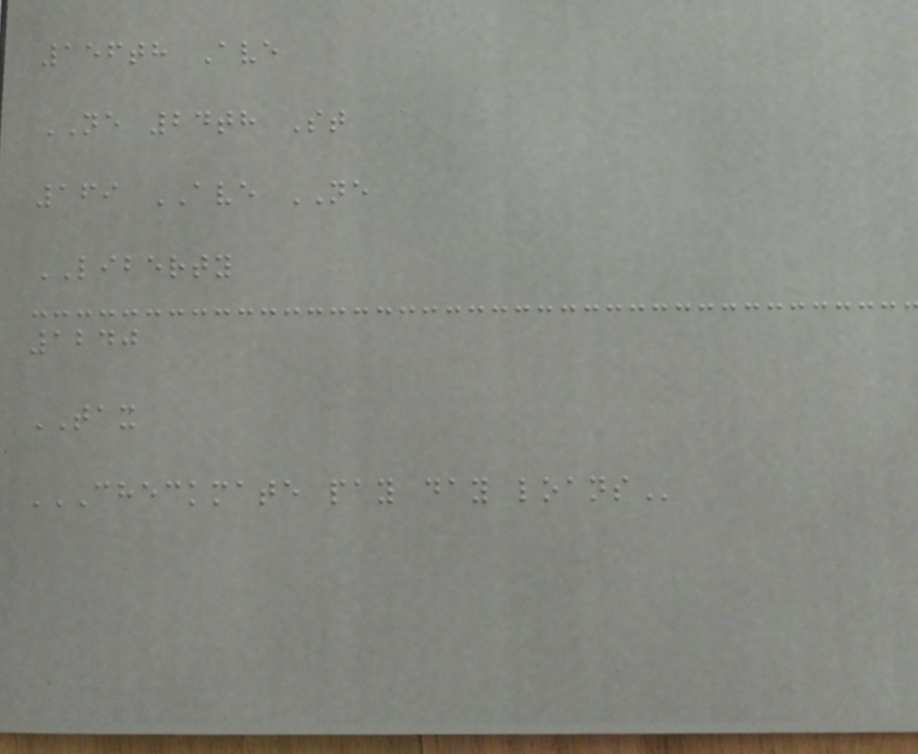156th Ave
NE 24th St
169 AVE NE
LIBERTY
1240
TAX
CHECKMATE PAY DAY LOANS
